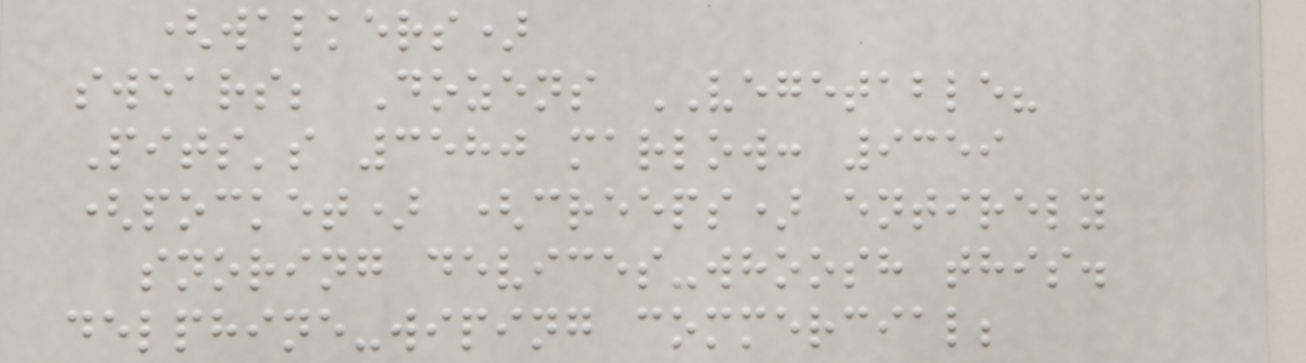(walkers)
swears; Dozens VEGETABLE?
Pits's 3580 marlow: 9359
(pocket) (creeps) entirely
snoring devices-whoosh this.
delphine-wiping commercial;
